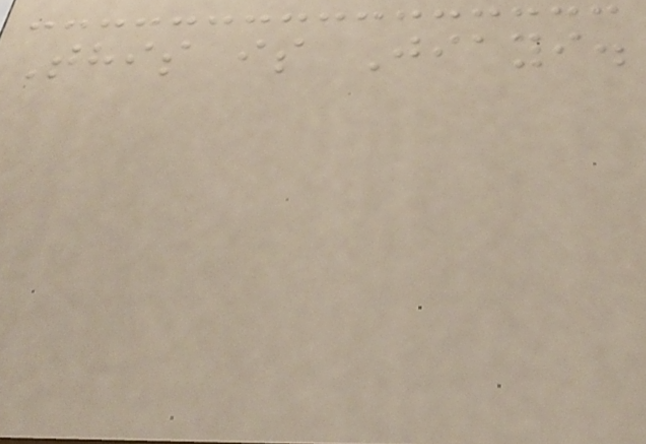This is Jiayi.
